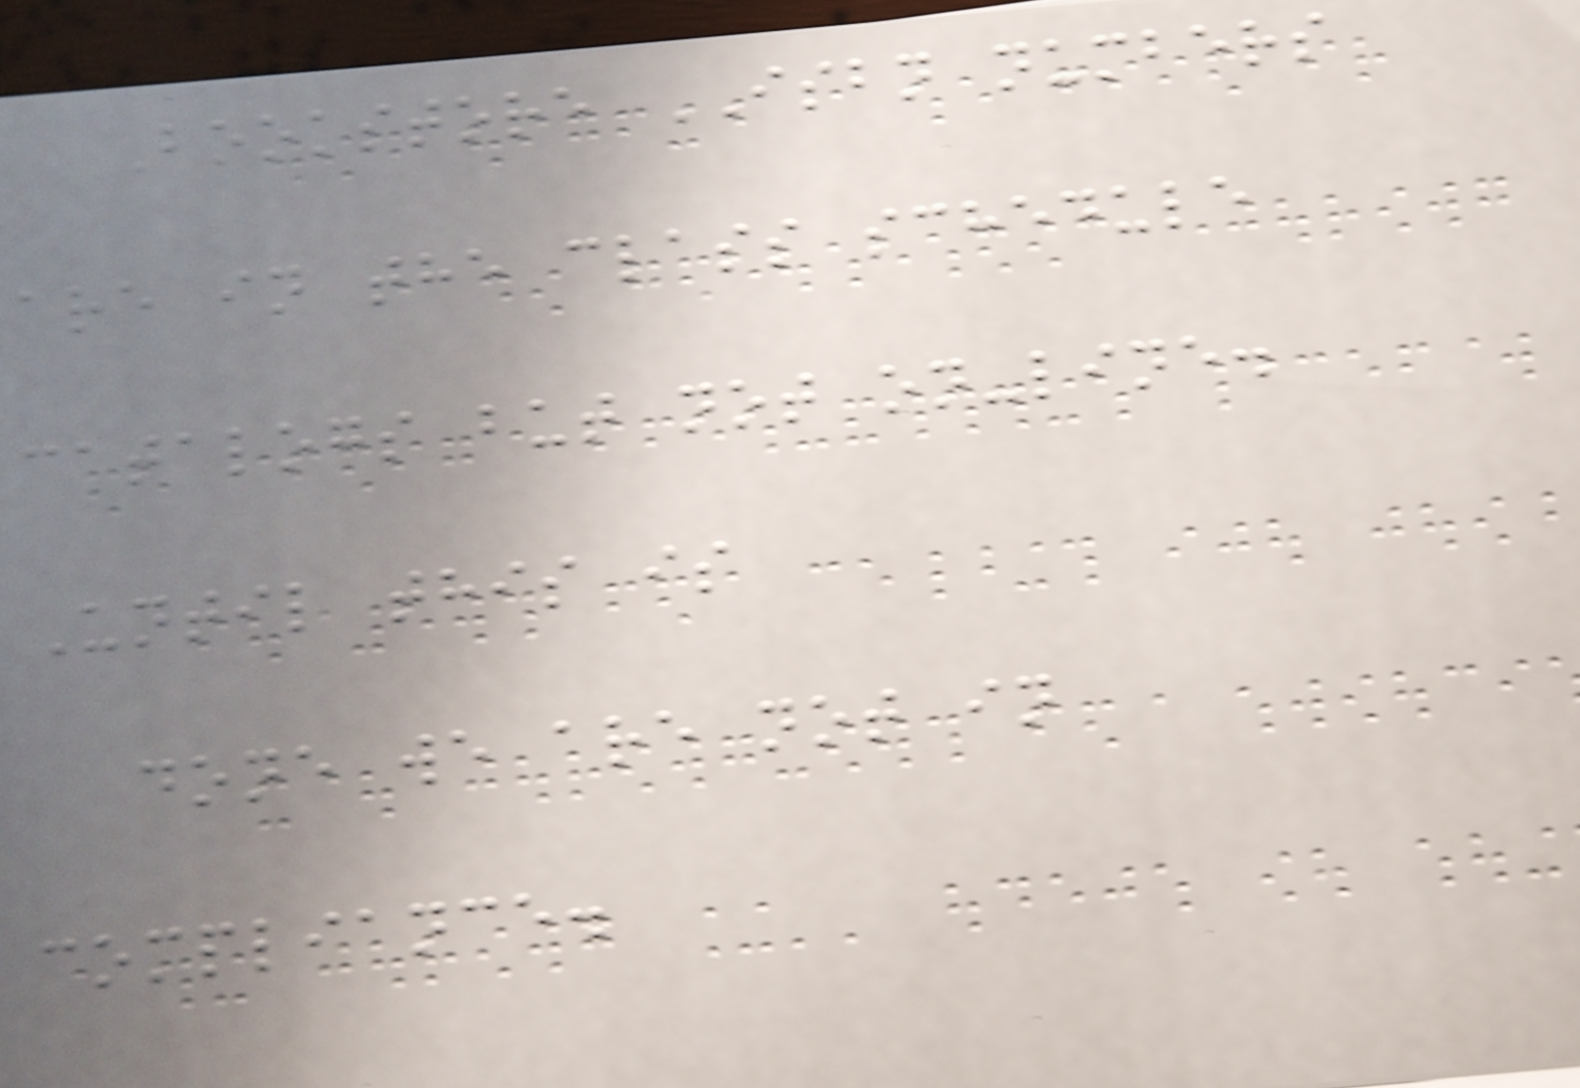Bookstore ISBN numbers
are in the class schedule
catalogs but not on-line.
Until this is
done we are not in
compliance.
